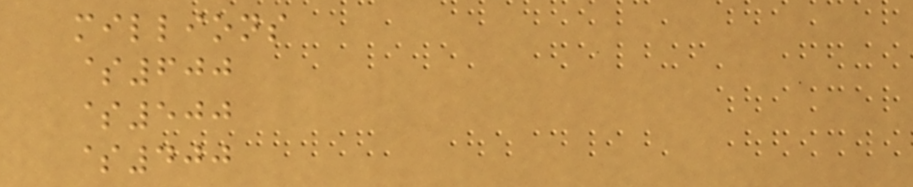millions
$600
$500
$400
